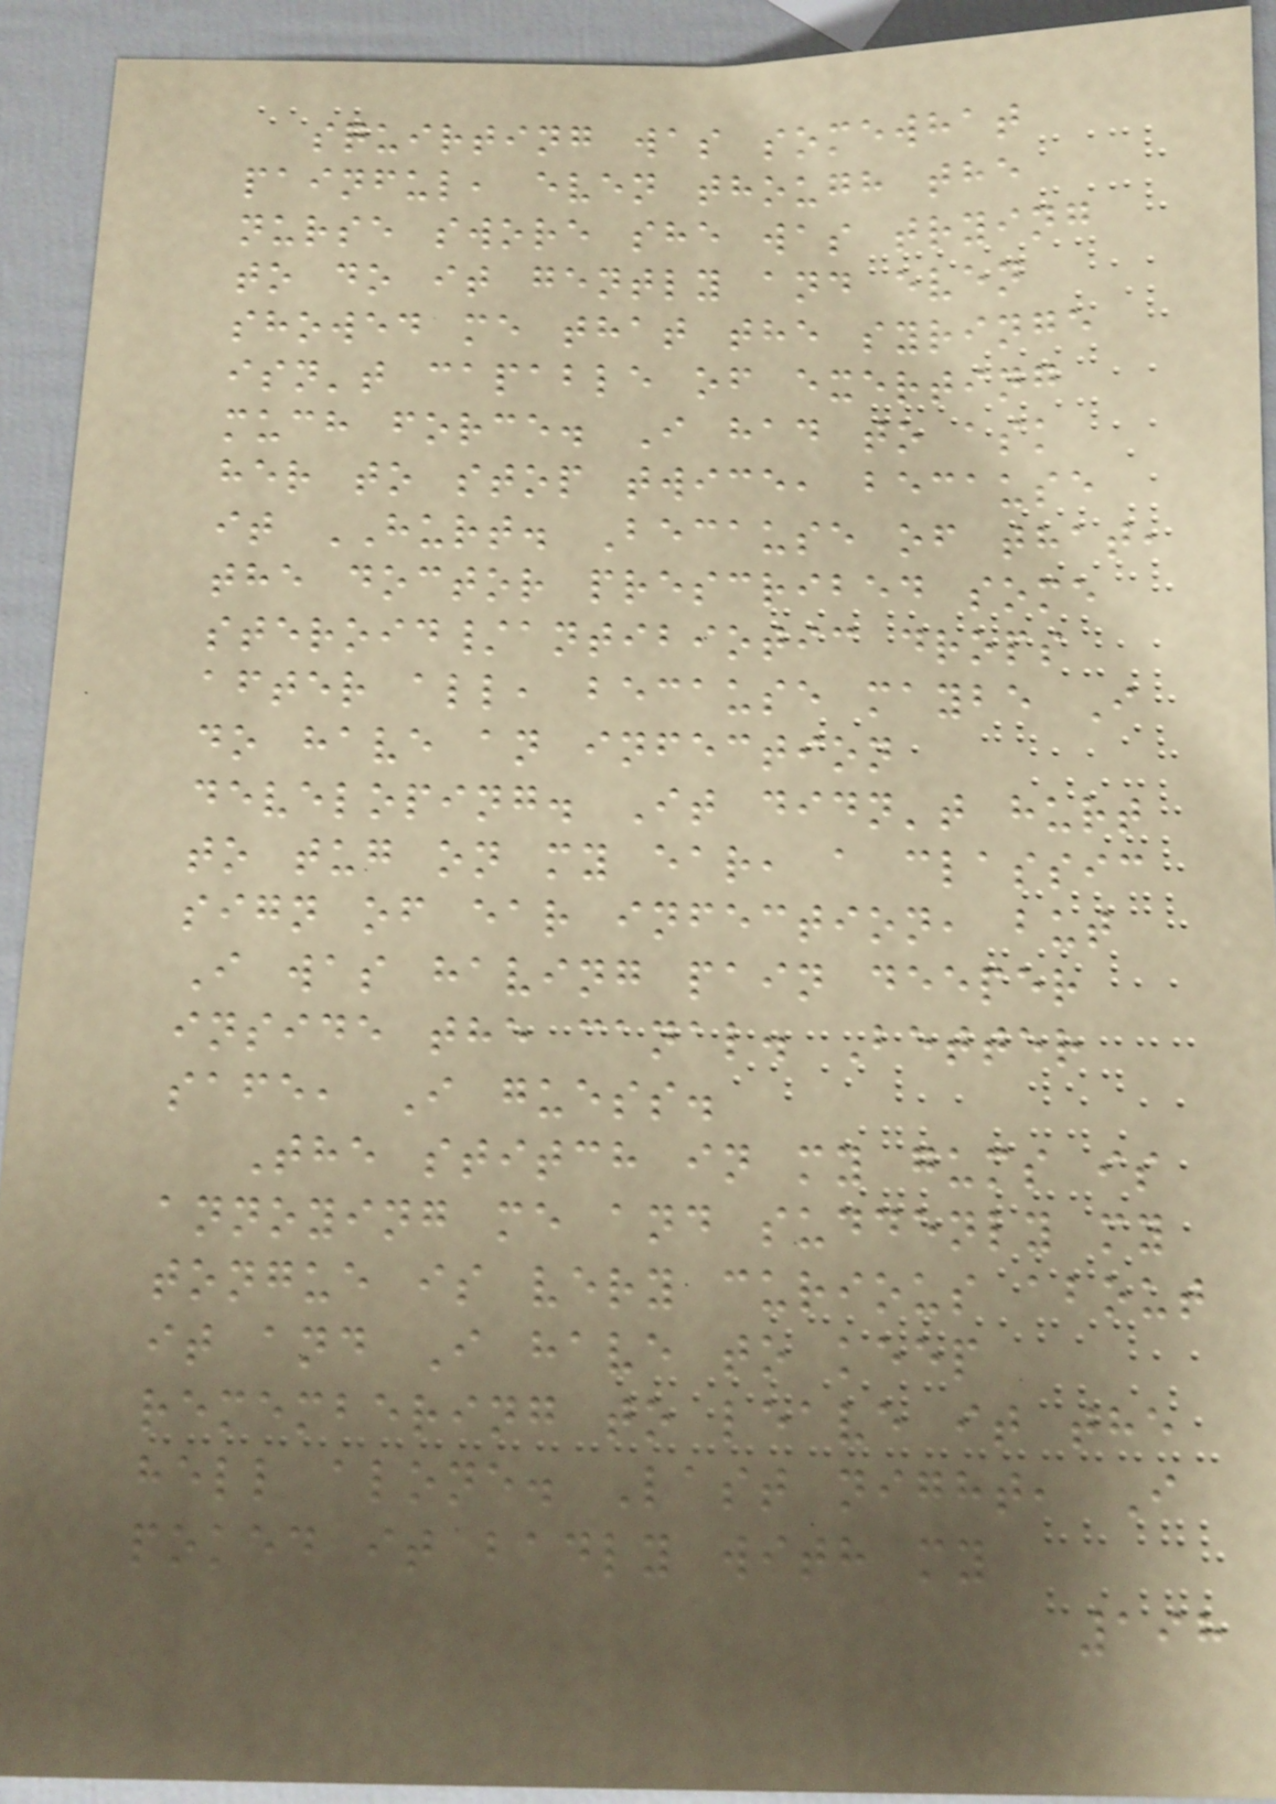squirting was somewhat
painful, even though the
nurse swore she was trying
to do it gently and even
showed me that the syringe
isn't capable of exerting
much force. I had to ask
her to stop twice, because
it HURT. Because of that,
the doctor prescribed some
steroid/antibiotic drops
after all, because maybe I
do have an infection
developing. It didn't hurt
to tug on my ear, a classic
sign of ear infection, but
I was having pain deeper
inside the canal. Better
safe, I guess.
The stitch in my gums is
annoying me and suddenly my
tongue is very curious about
it and I have to keep
remembering to leave it the
hell alone. Last night, I
poked it badly with my
198
